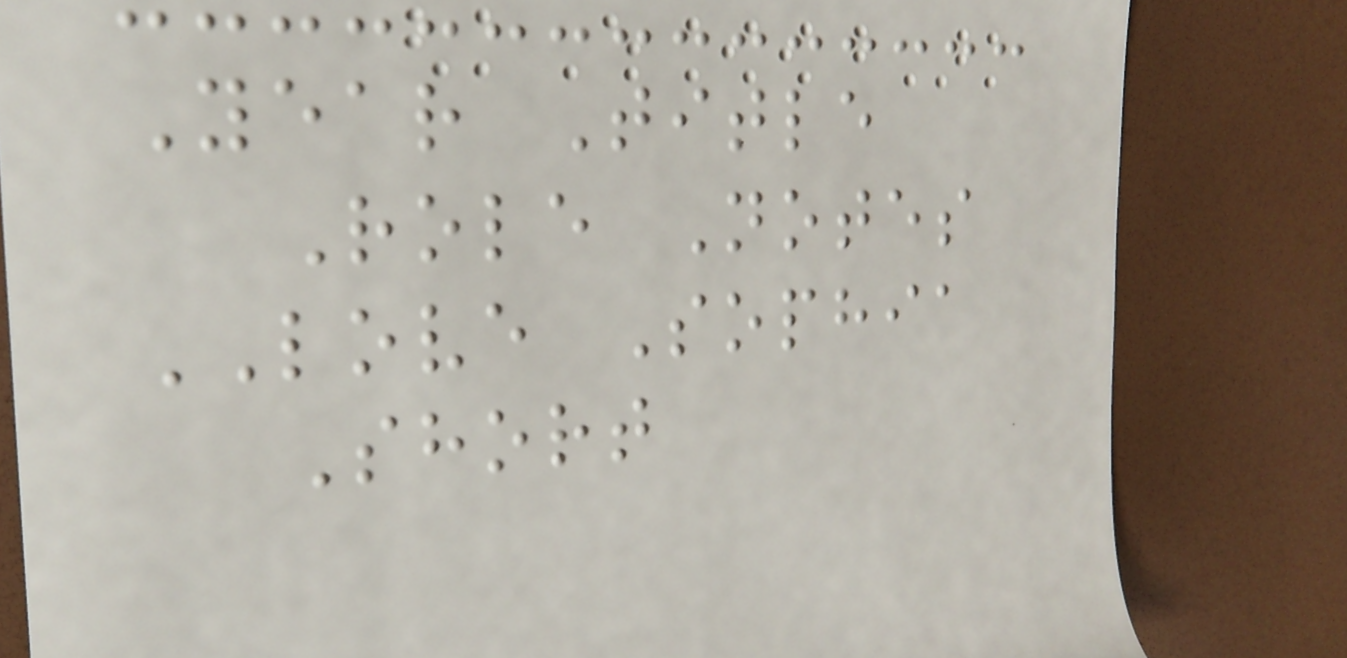Year Title
Role Notes
LOVE Sophia
Short
